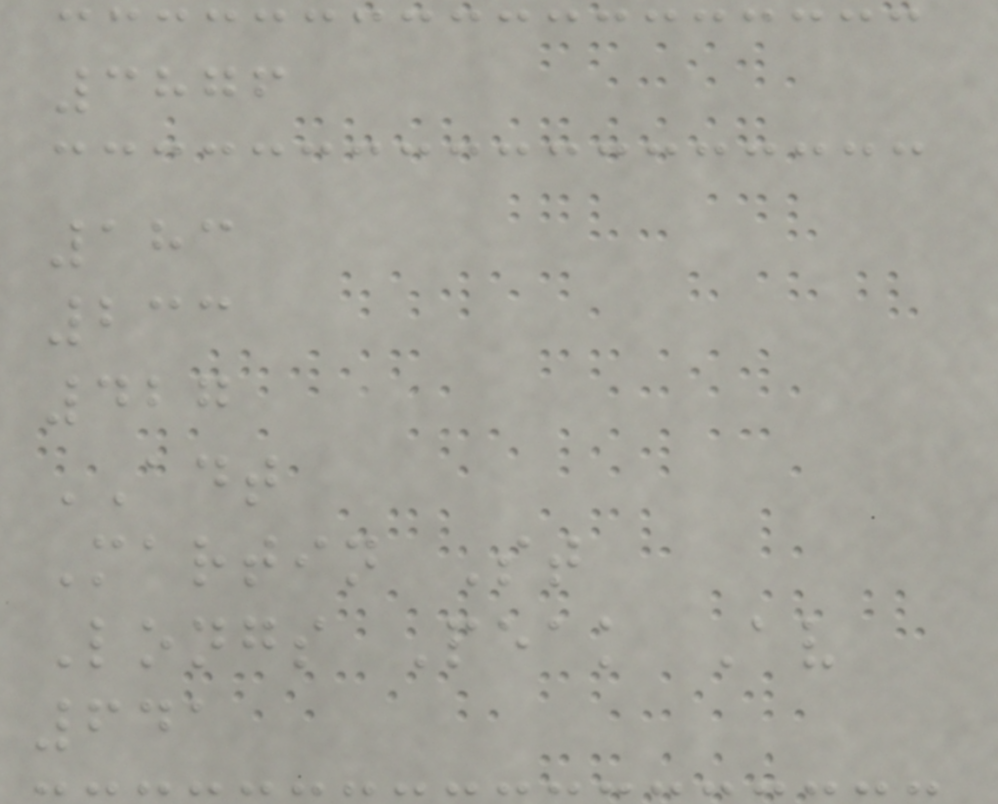3876
183
233
427
ADT
Martin St
Longs Peak Av
641
